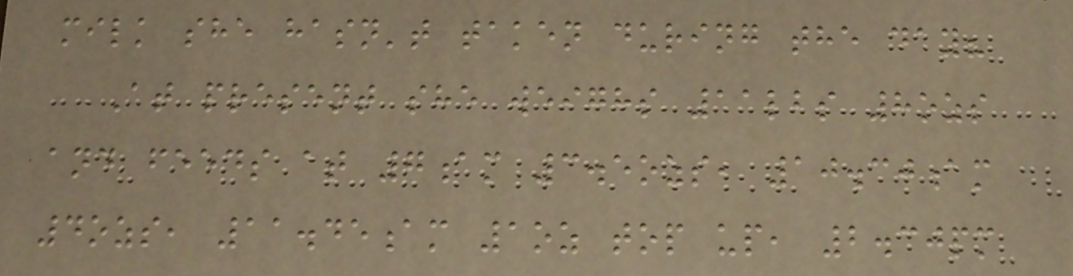milk she hasn't taken during the day?
At present she weighs 11lbs 8ozs
and feeds at 7am 3.5ozs, 10.30am
4ozs, 11.45am 1oz top up, 2.30pm
